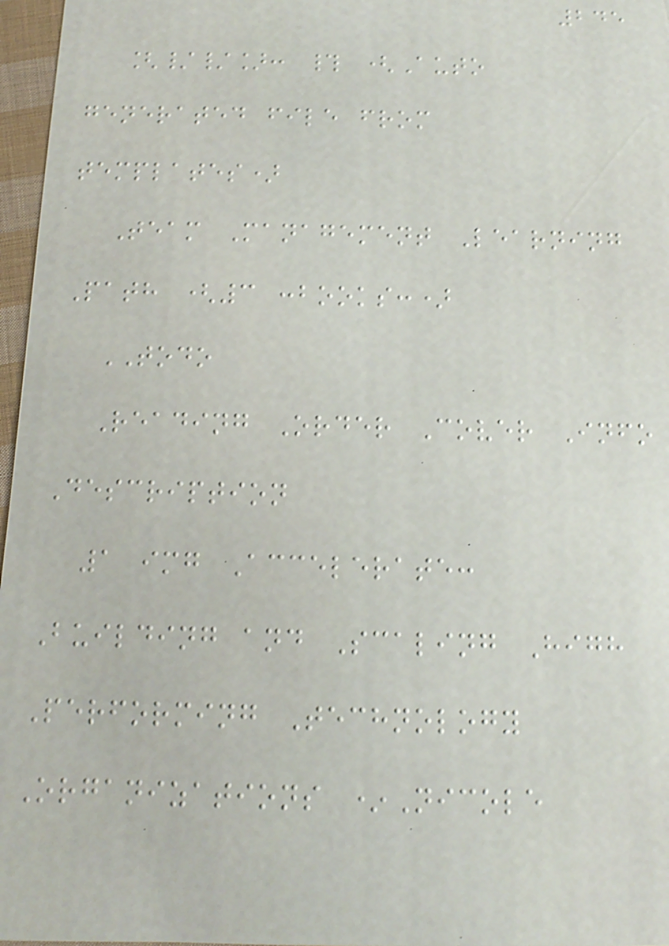245
[//]: # (Auto
generated file from
templates)
Team Management Learning
Path (3 :books:)
TODO
Reading Order Cover Info
Description
1 img Accelerate:
Building and Scaling High
Performing Technology
Organizations *Nicole
